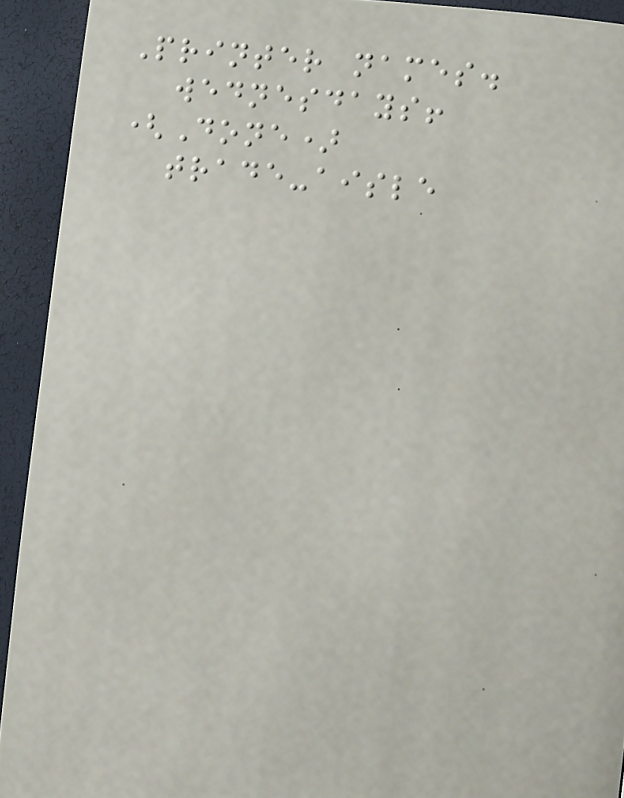Printer names.
wednesdays!
(Done)
trade-aisle
